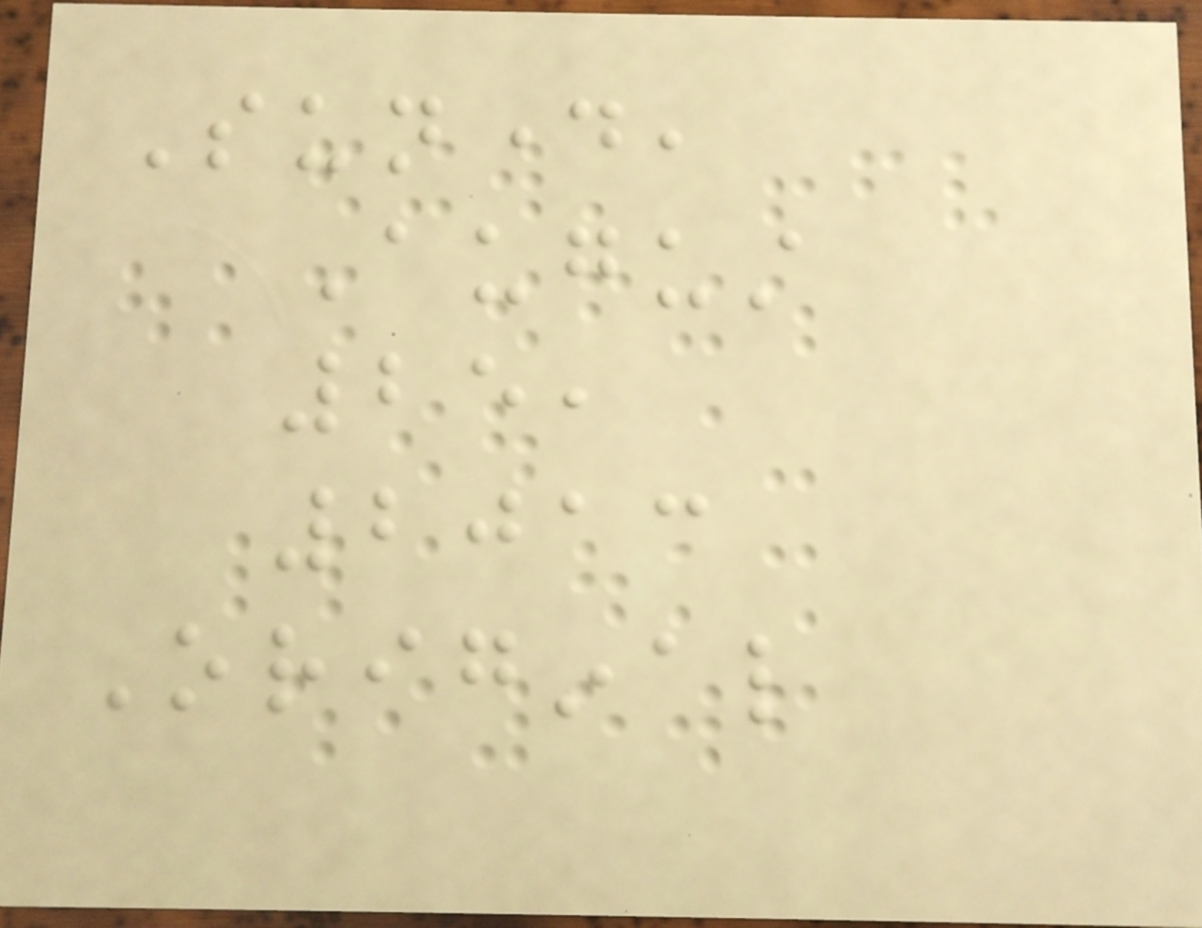Sunday,
August
25,
2013
Original
